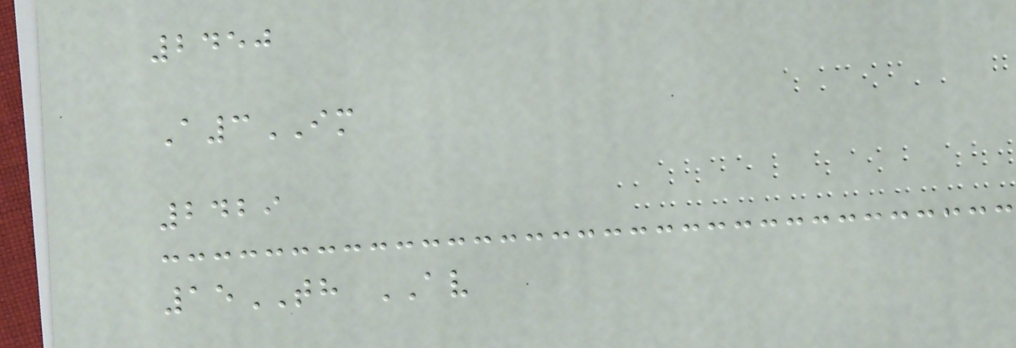2450
A3IM
2429
15TH AV
